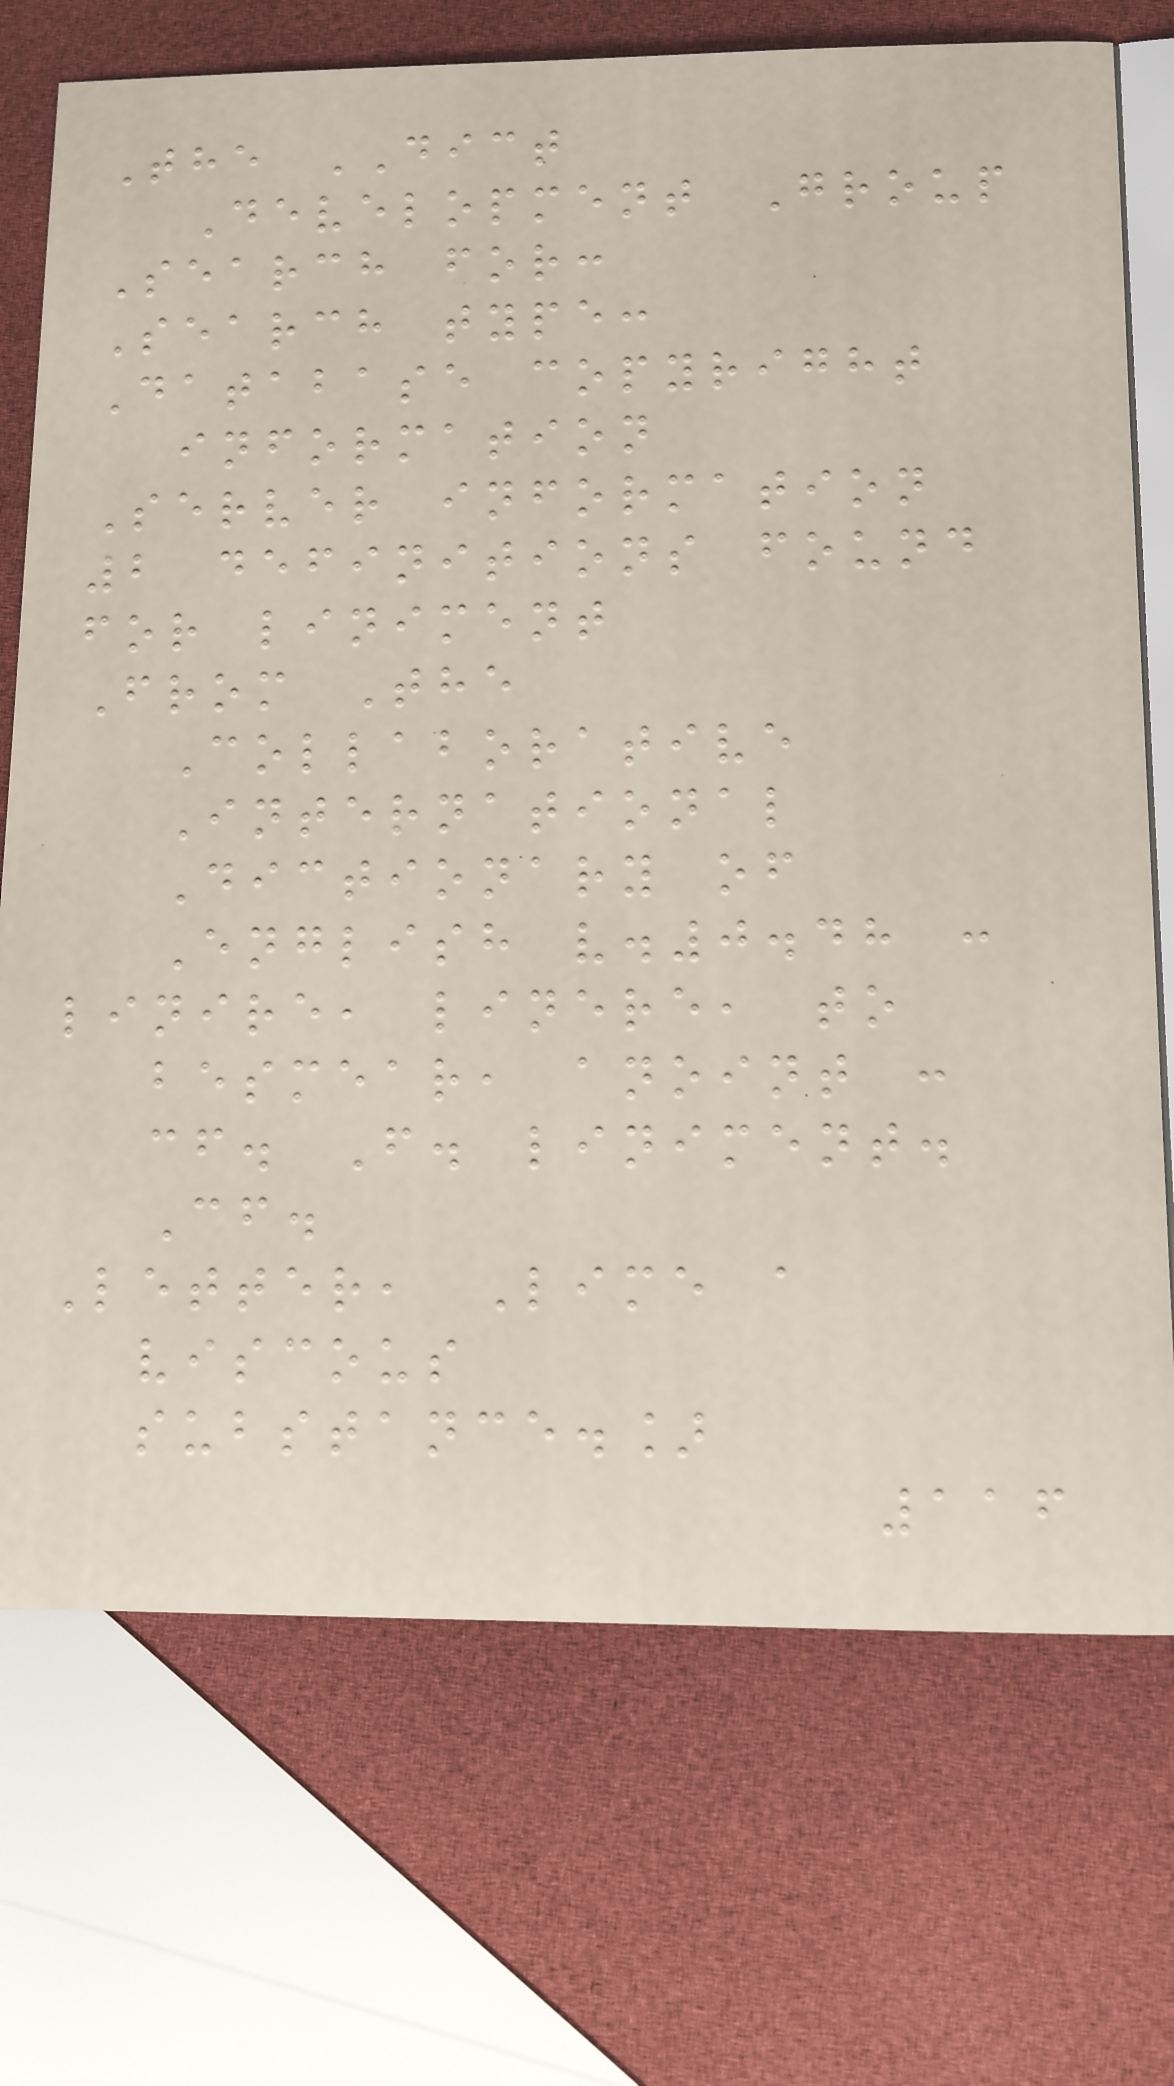The DICT
Development Group
Search for:
Search type:
Database copyright
information
Server information
2 definitions found
for liniment
From The
Collaborative
International
Dictionary of
English v.0.48 :
linire, linere, to
besmear, anoint :
cf. F. liniment.
Cf.
Letter, Lime a
viscous
substance.]
116
